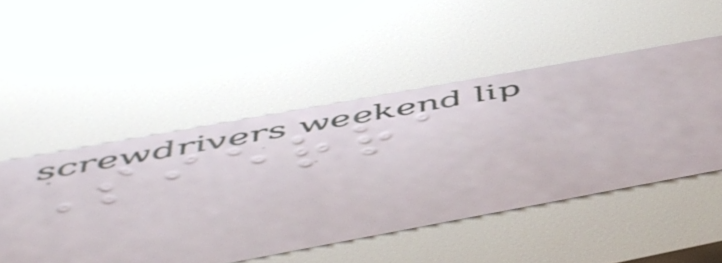Sierra
